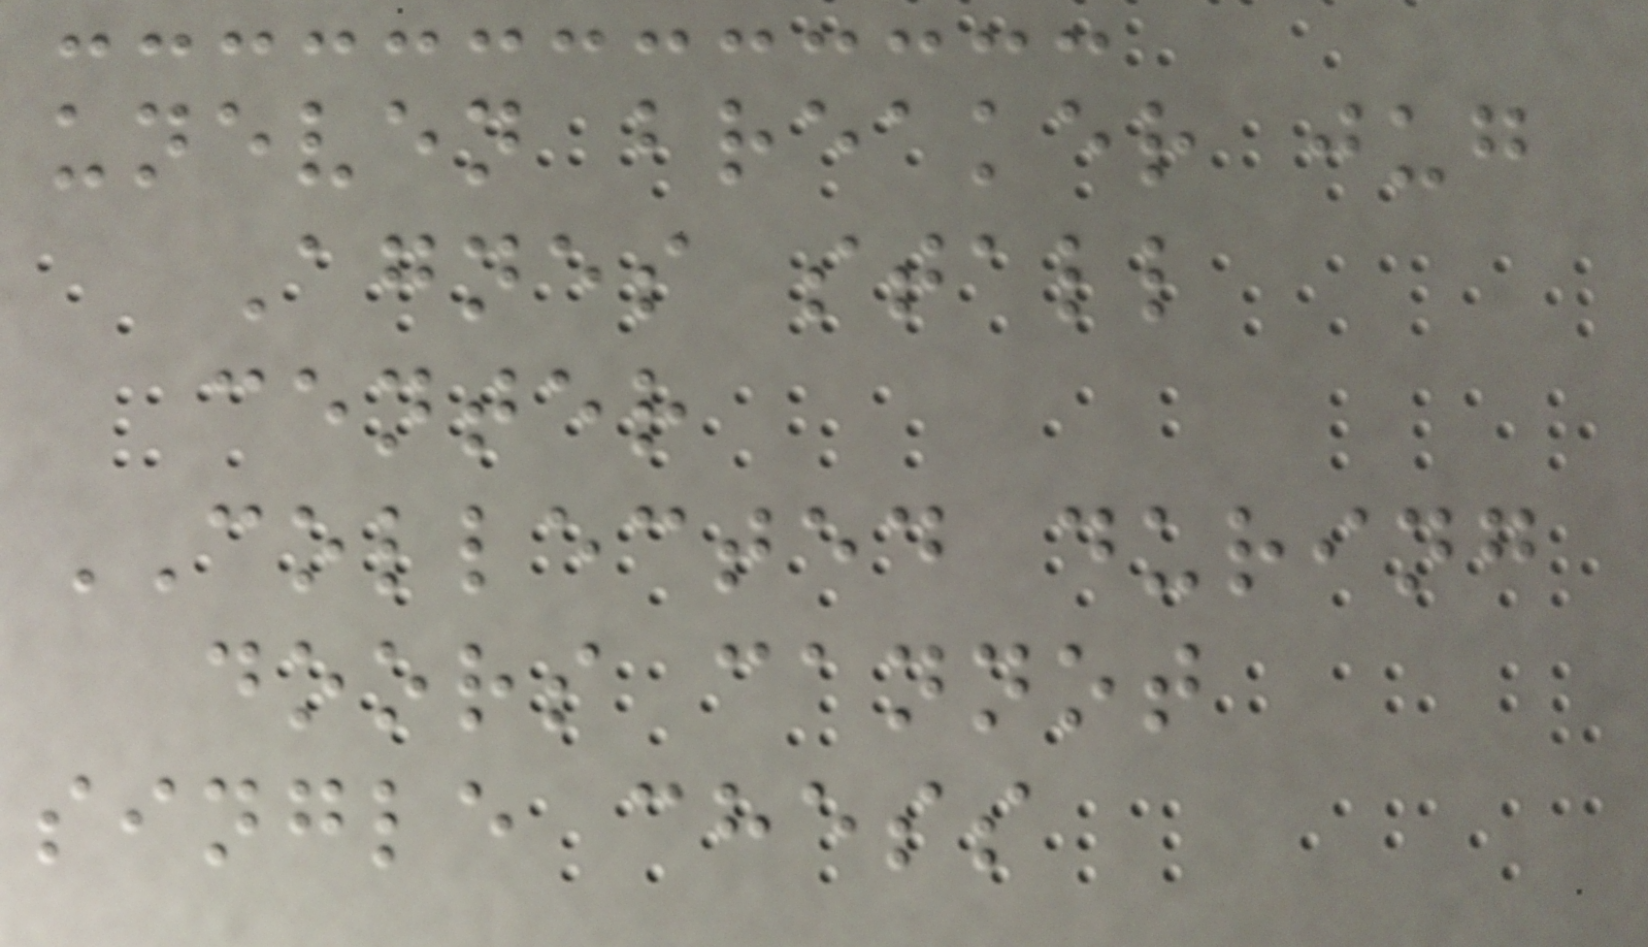uneven breaker jug
Agnes stall
center
COLLECTED during
doors cannot
single chess
